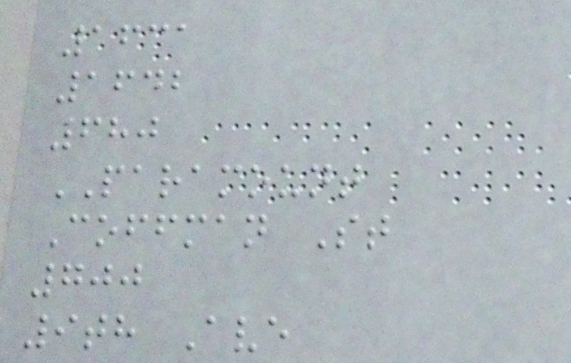1631
1642
680
PARAMOUNT
Coffman St
700
9th Ave
